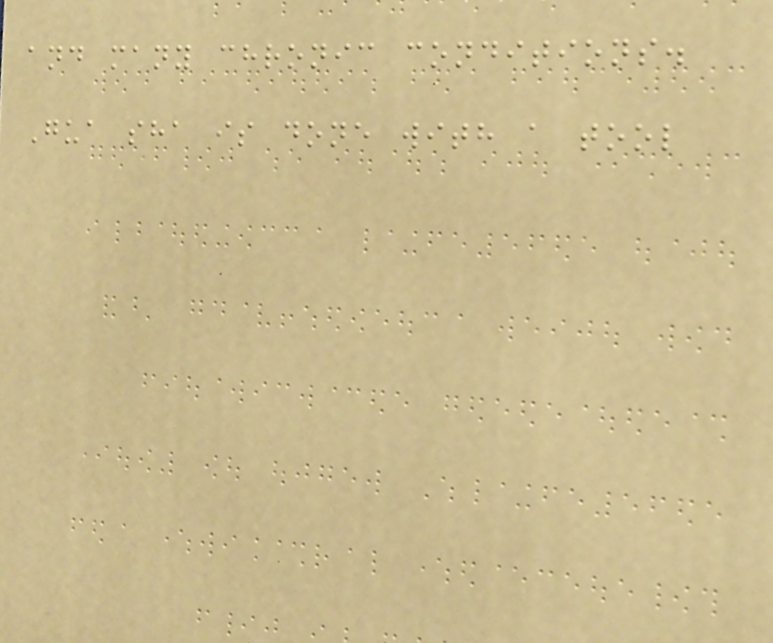and many chronic conditions.
Gua sha is done with a tool
